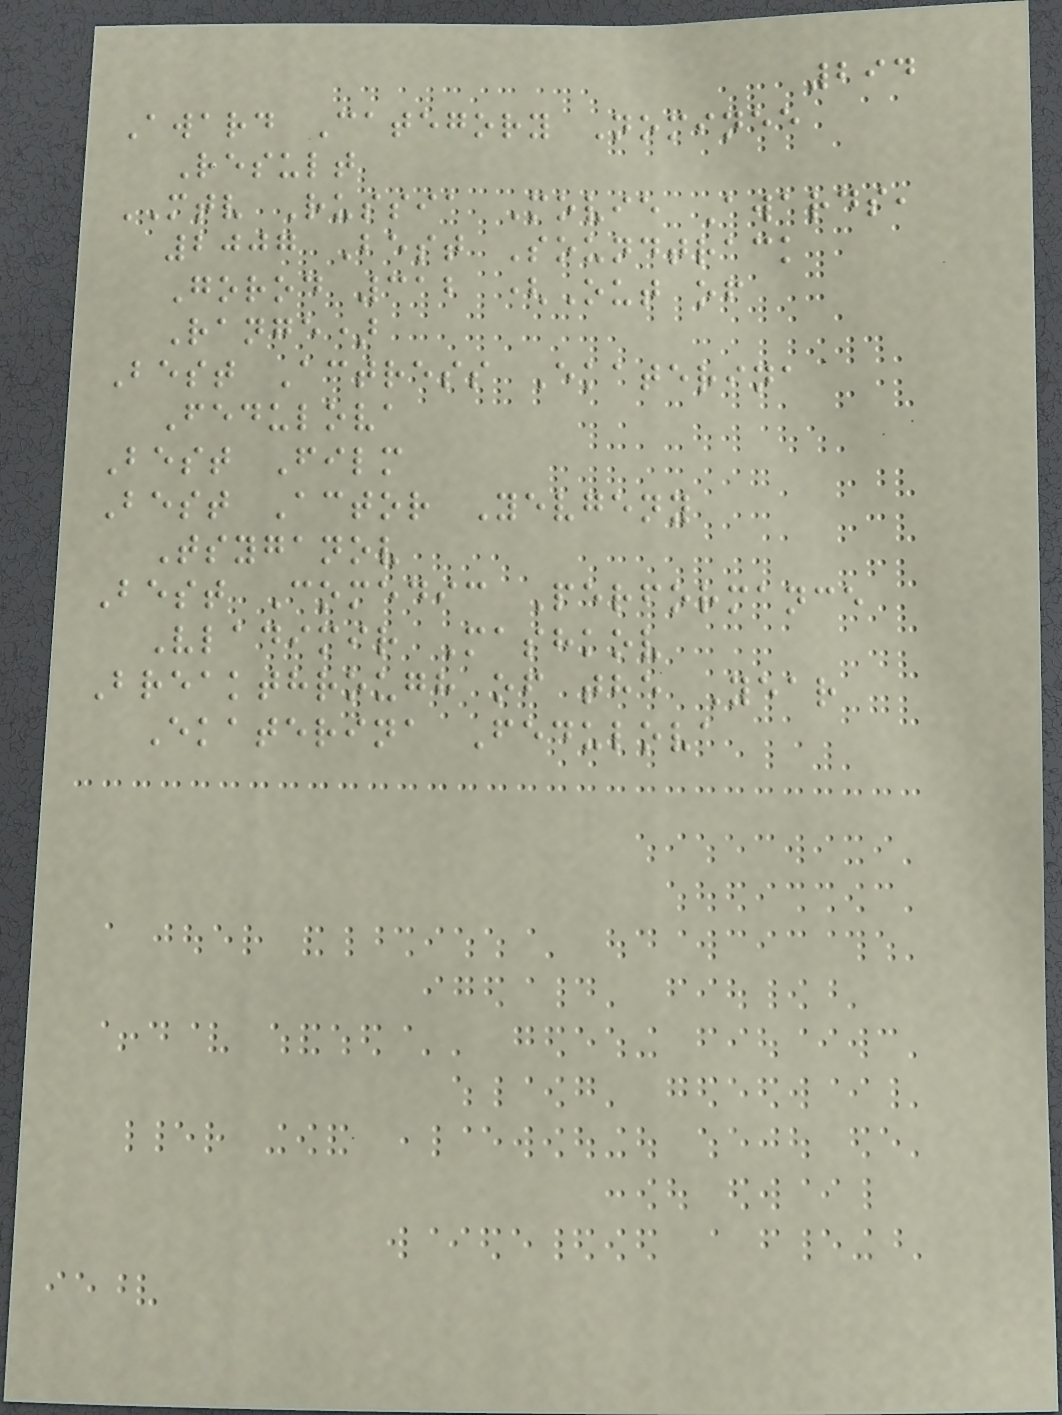294
Award Category Nominee
Result
MTV Russia Movie Awards,
2007 Best Soundtrack
Gorod 312 (Out of
Range)
Best Actress Ekaterina
Fedulova
Best Film
Best Actor Yevgeny
Tsyganov
Best Comedic Performance
Vladimir Mashkov
Breakthrough of the Year
Ekaterina Fedulova
